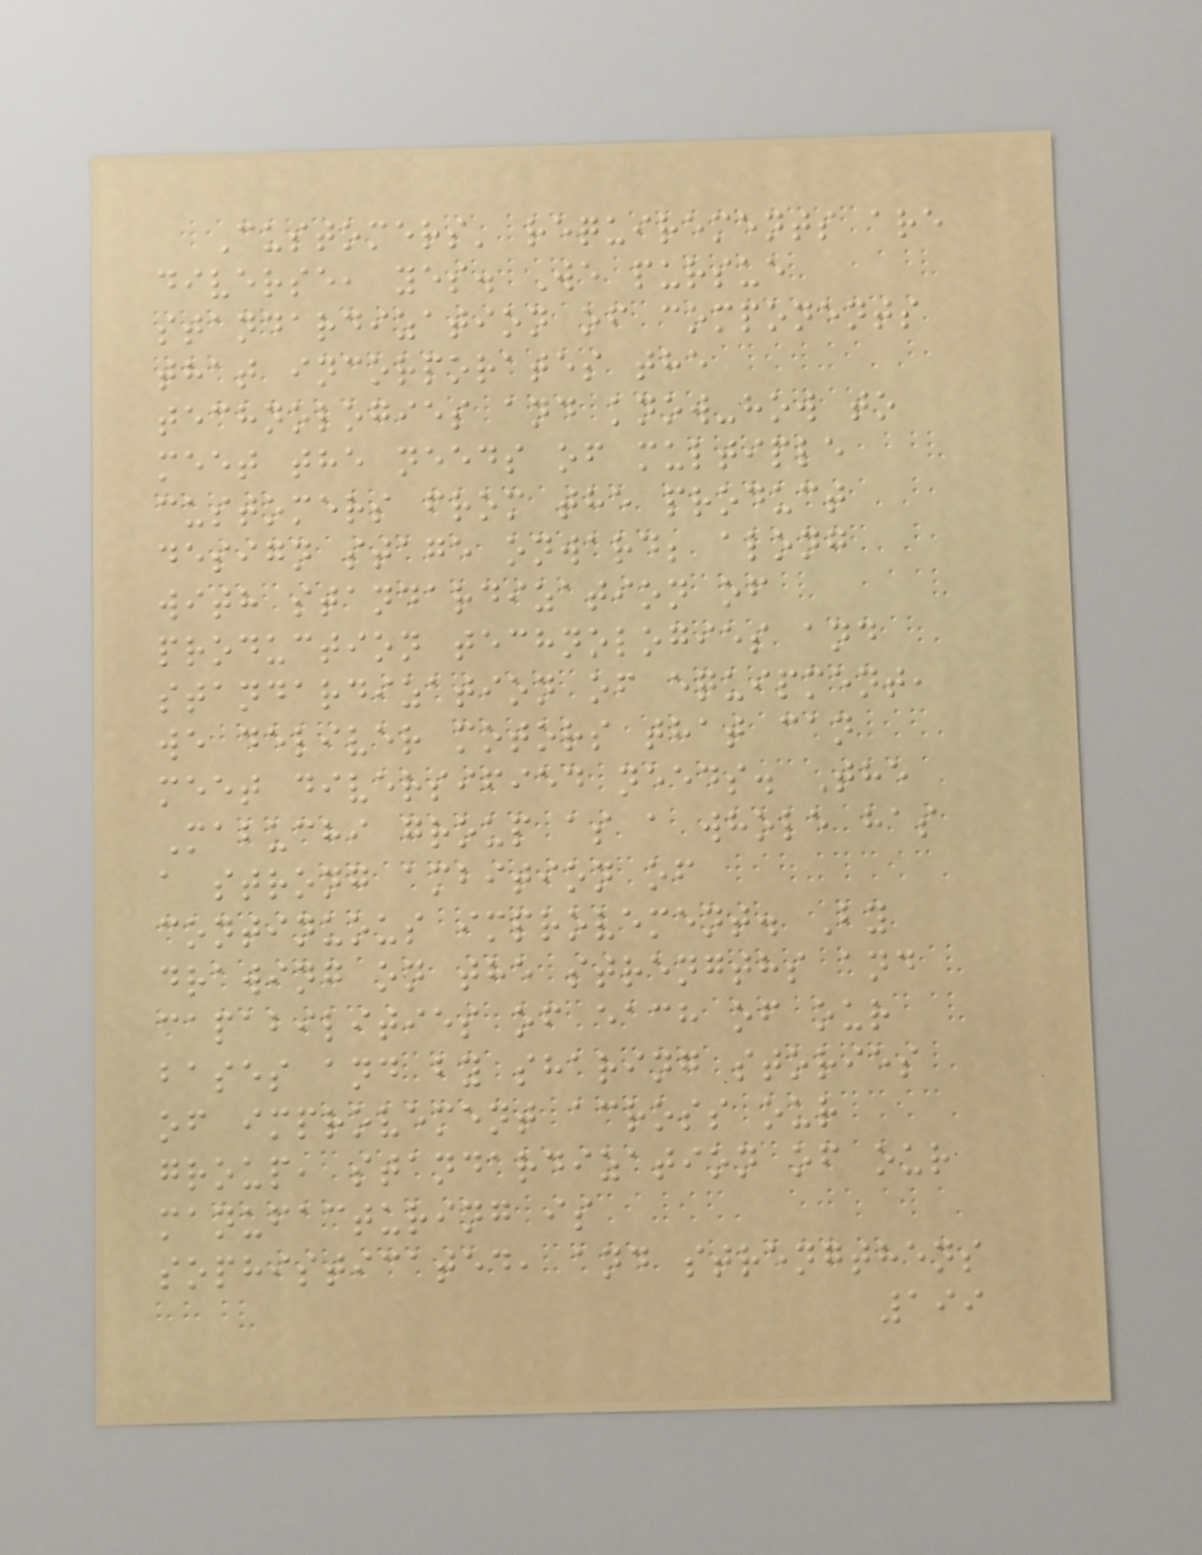Customers' requirements are
diverse, yes. We pursue
standardization of components
that incorporates the
technologies and know-how to
meet the needs of multiple
customers from the product
design stage onward; along
with standardization of
production technologies and
standardization of equipment,
we deliver motors that can
meet diversified needs. The
Mabuchi group as a whole has
a strong ambition of
continuous improvement. By
drawing on the strengths and
capabilities of each of our
bases and by sharing stories
of improvement across our
group, standardization of our
manufacturing is
sophisticated, and strengthens
199
